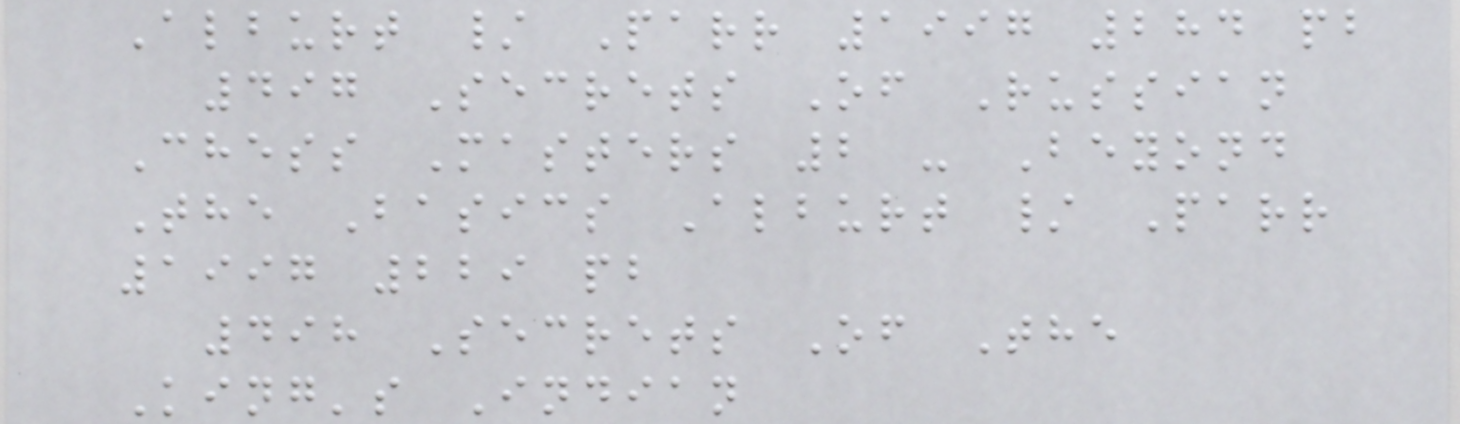Alburt / Parr 1997 284 pb
497 Secrets Of Russian
Chess Masters 2 - Beyond
The Basics Alburt / Parr
1997 229 pb
498 Secrets Of The
King's Indian
